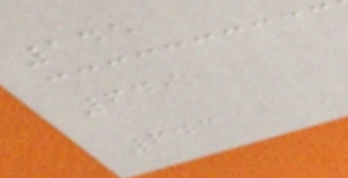145
649
643
